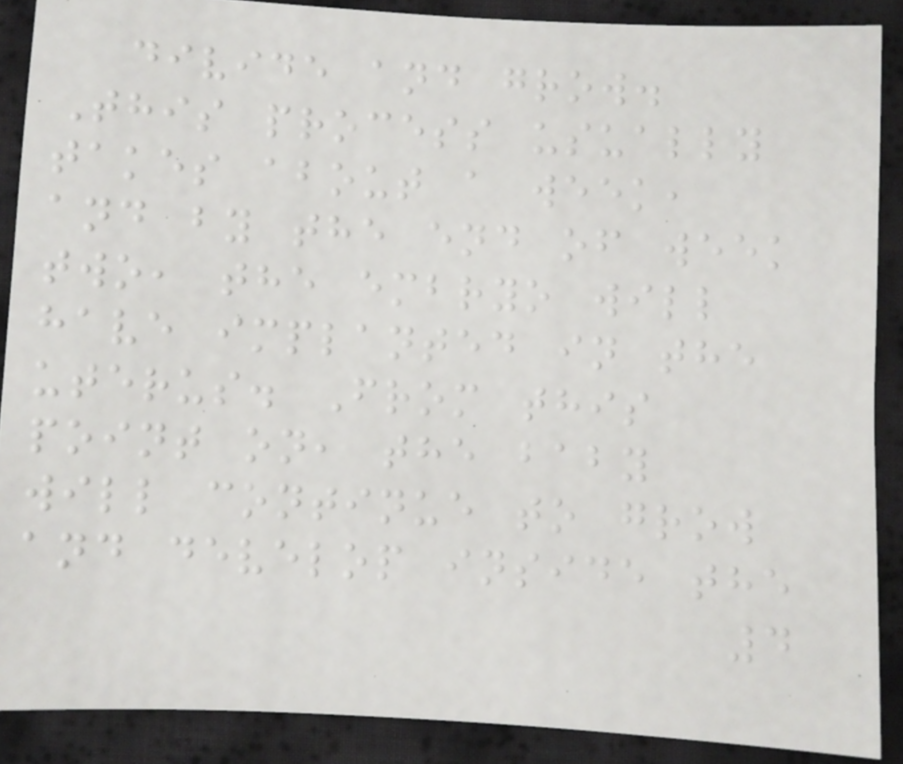divide and grow.
This process usually
takes about a week,
and by the end of week
two, the embryo will
have implanted in the
uterus. From this
point on, the baby
will continue to grow
and develop inside the
4
